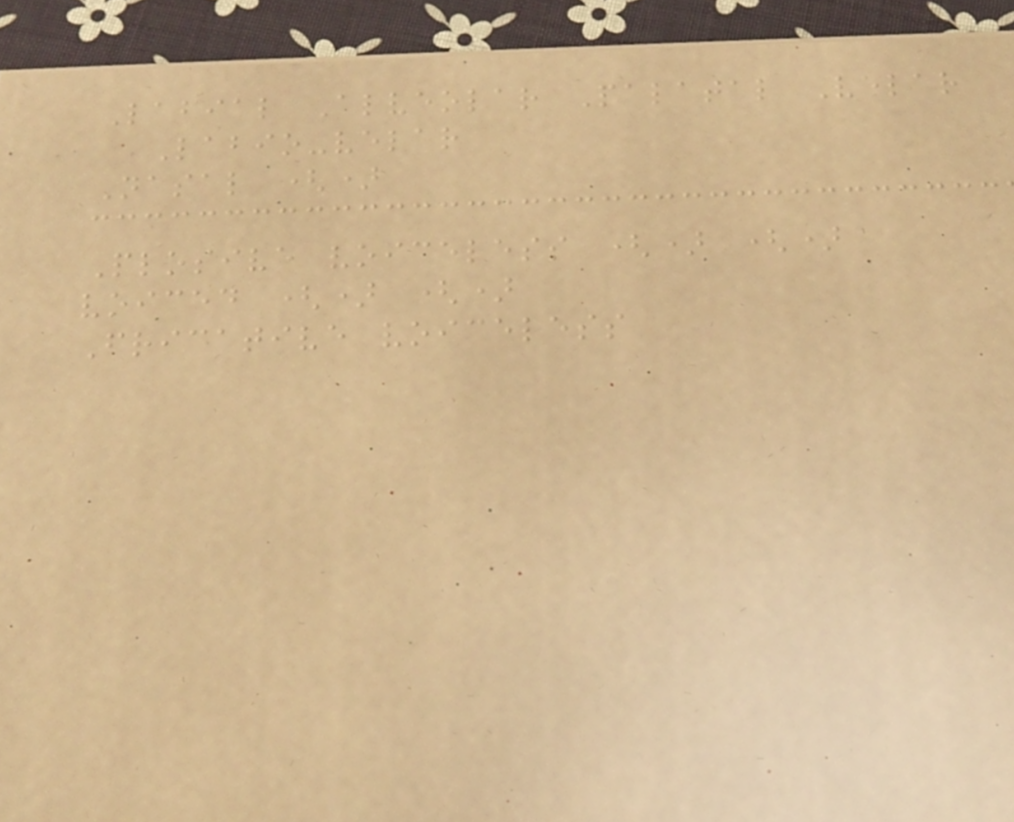Labial Alveolar Palatal Velar
Labio-velar
Nasal ()
Plosive voiceless () ()
voiced () ()
Fricative voiceless
